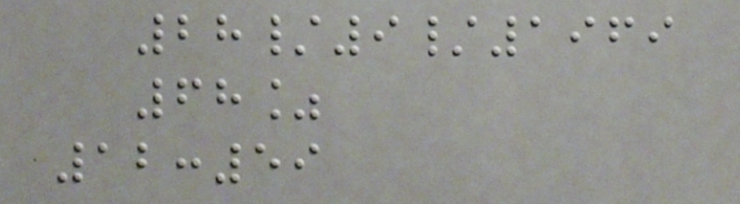28/9/1969
68%
12:59
